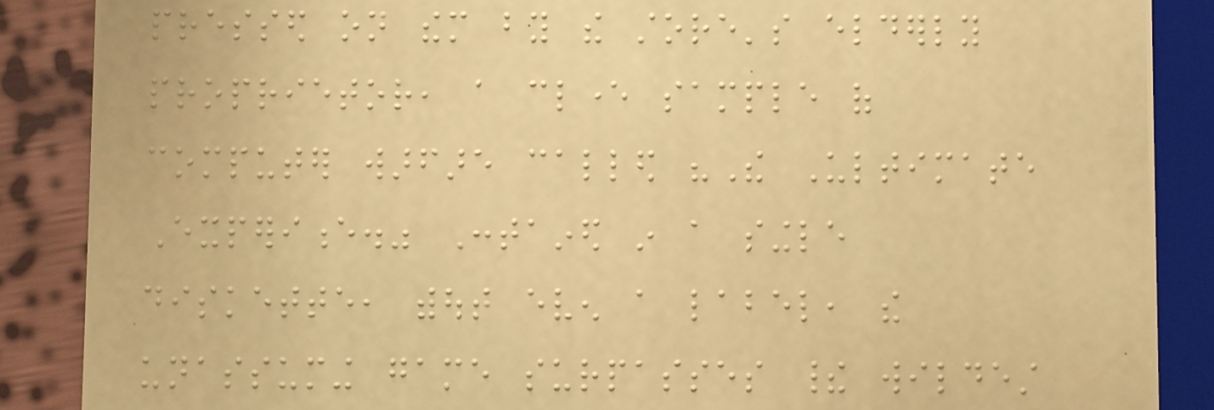pressed on them by the store's elderly
proprietor, a clever sample of
computer warfare called "The Ultimate
Experience." Contained in a single
diskette, without even a label, the
unassuming game surpasses their wildest
